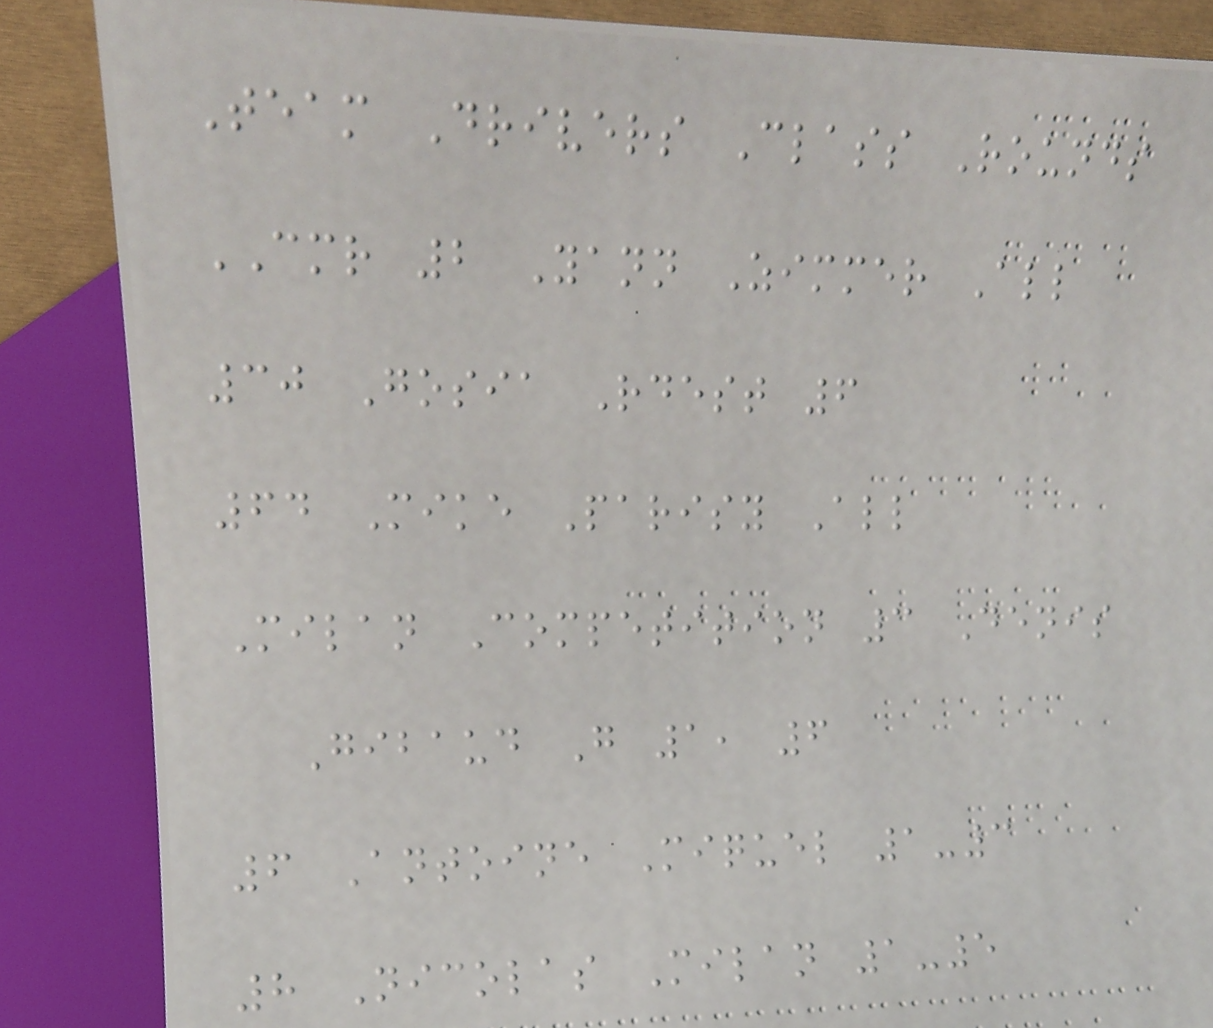Team Drivers Class Rounds
CMR 2 Yann Zimmer All
30 Gosia Rdest 6
64 Mike Parisy All
Milan Competition 3 Denis
Gibaud G 1, 6
6 Antoine Miquel 1-3
8 Nicolas Milan 1-5
